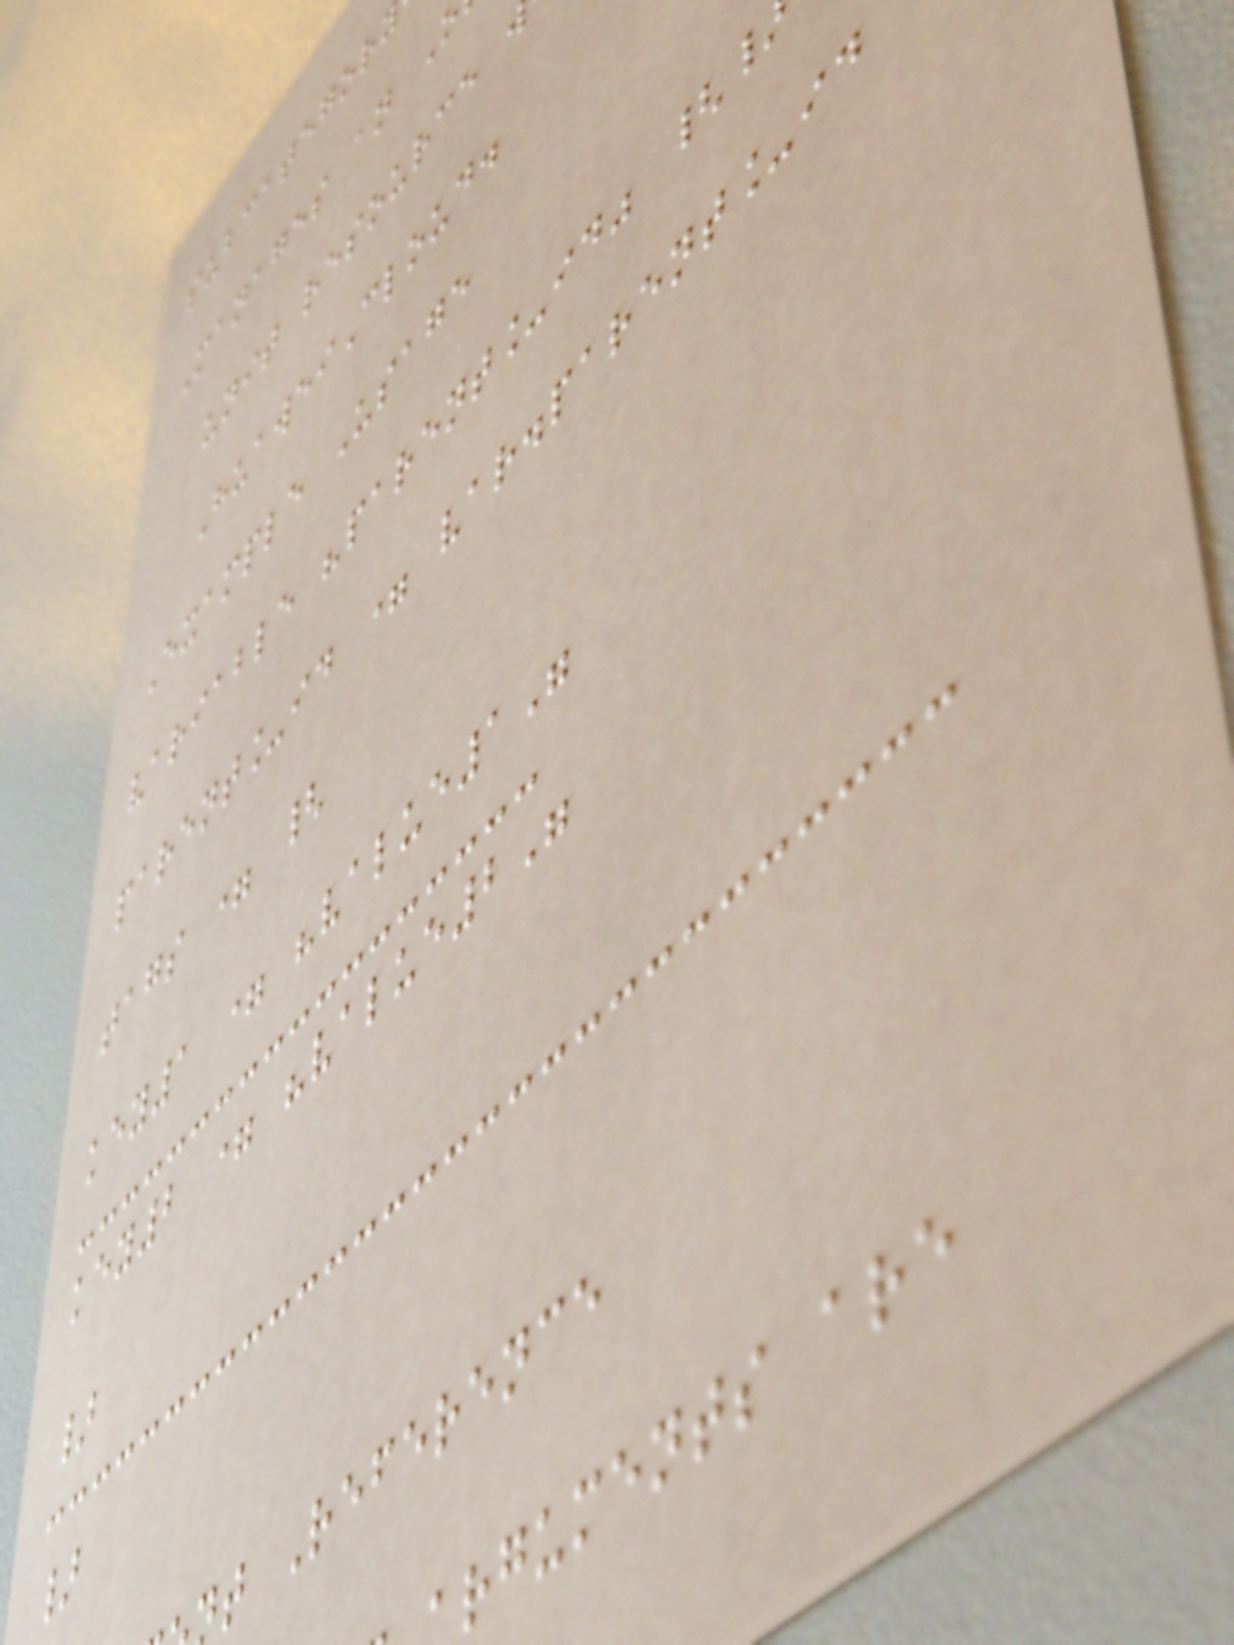subcategory
Manages an
unit resource
HuaweiCloud.
Example Usage
variable "parent_id" {
parent_id = var.parent_id
tags = {
key1 = "value1"
key2 = "value2"
}
}
t Reference
rguments are
